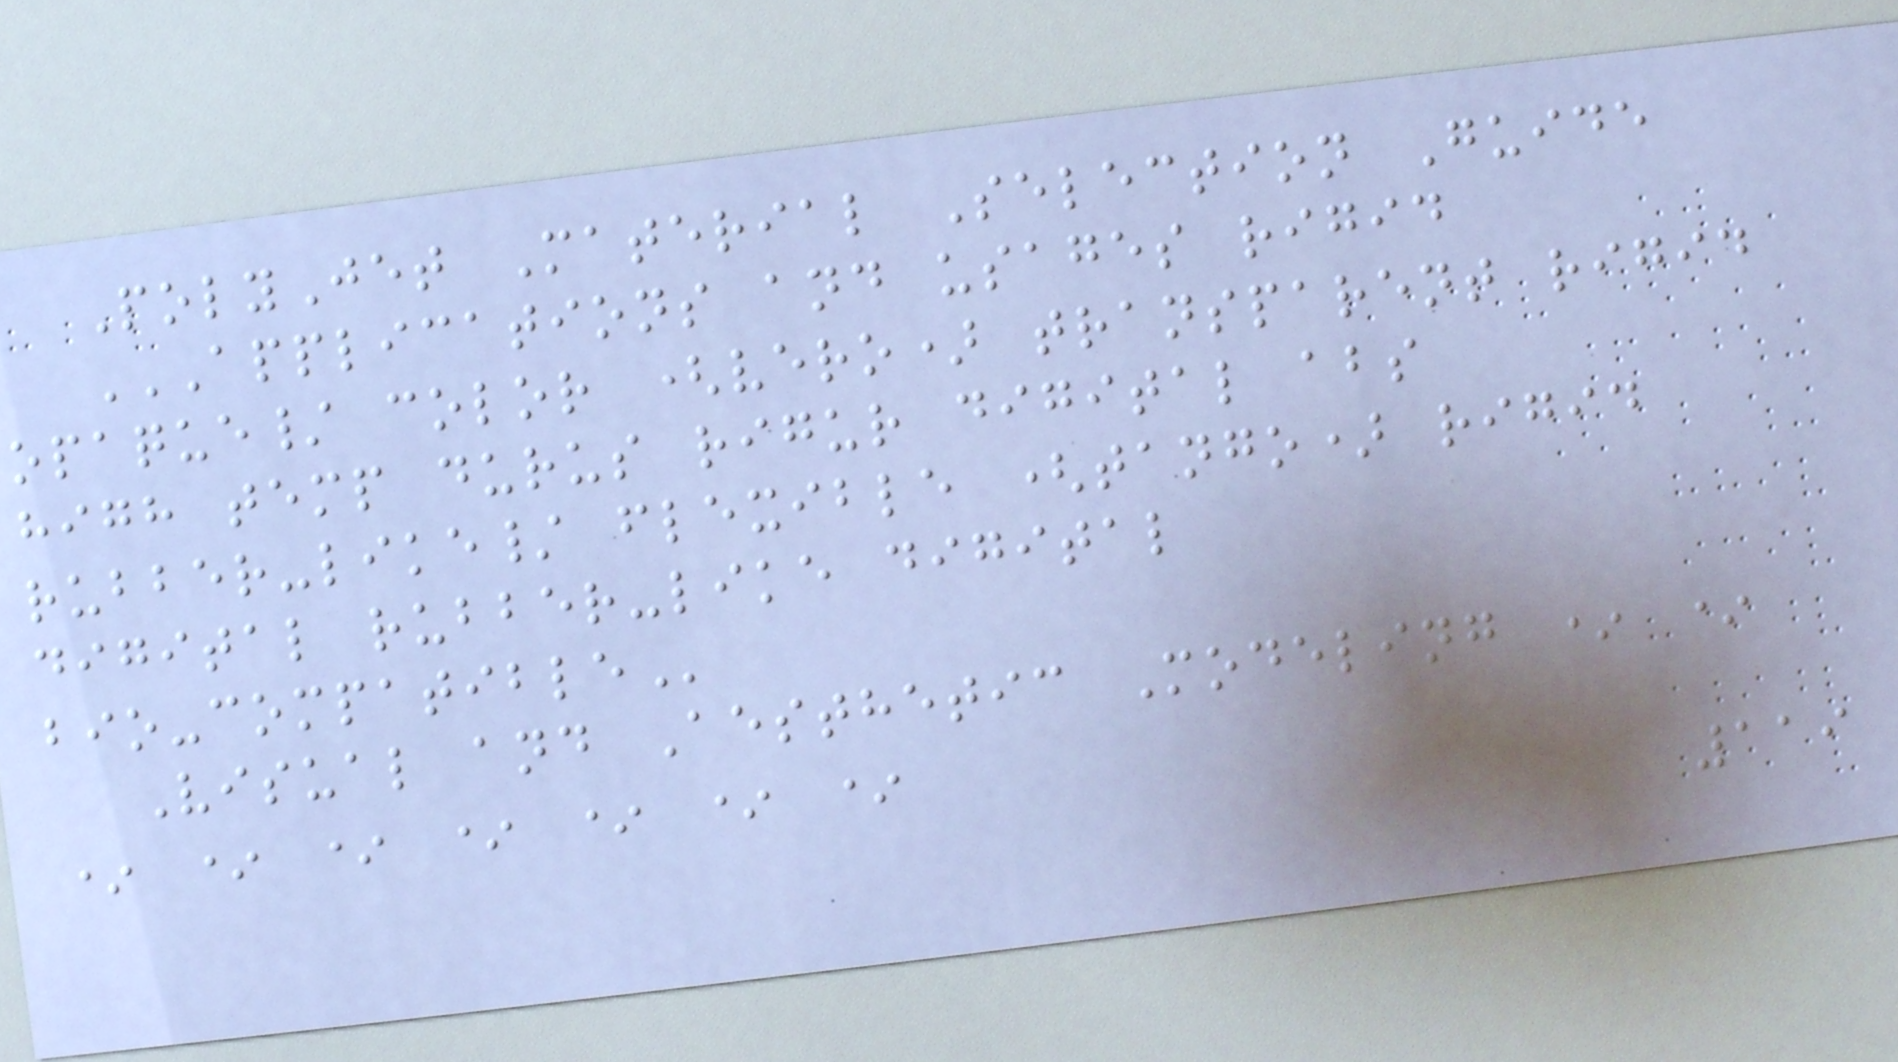PolyJet Material Selection Guide
APPLICATIONS AND USAGES RIGID
OPAQUE/ COLOR (VERO) TRANSPARENT RIGID
HIGH TEMP DURUS RIGUR DIGITAL ABS
RUBBER-LIKE/ FLEXIBLE (TANGO) RIGID
DIGITAL RUBBER-LIKE DIGITAL
BIO-COMPATIBLE
Visual and Aesthetic Modeling * *
* * * * * * *
119
